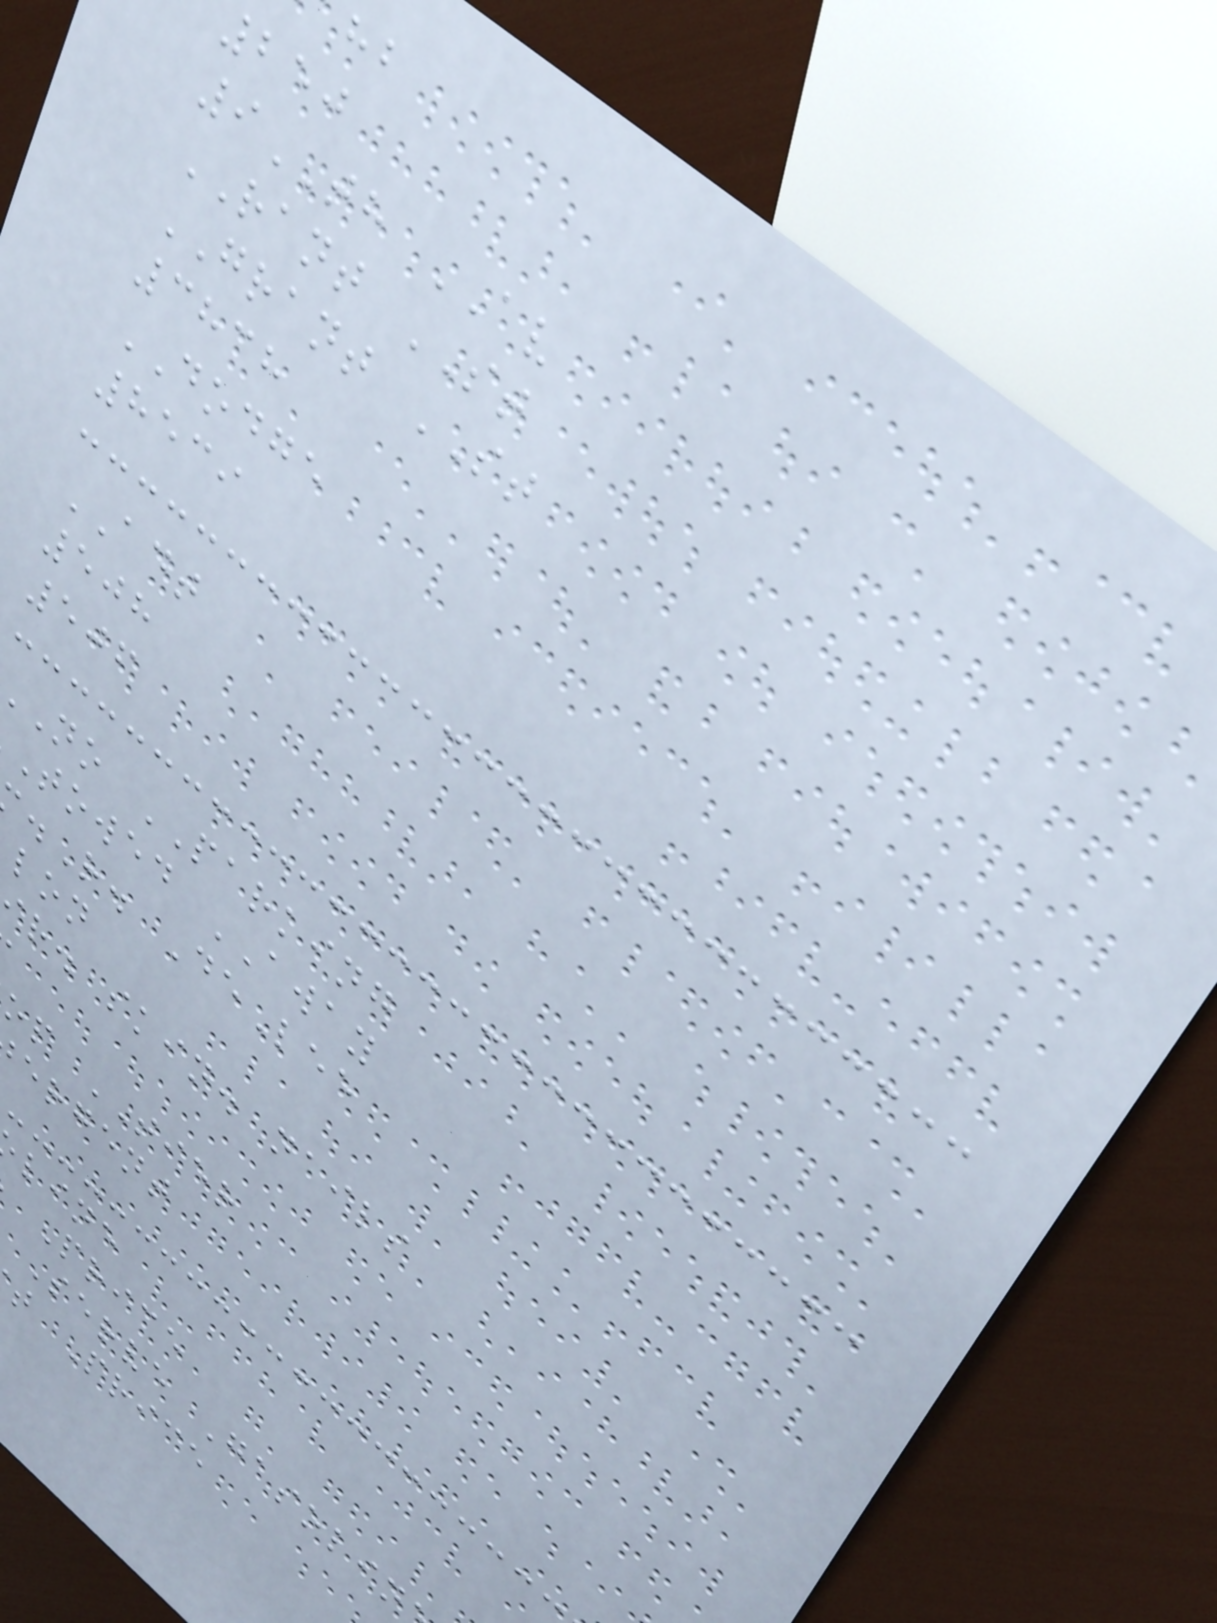250
9TH AV
RANT ST
GRANT ST
3838
DODGE
8539
ADT
508
506
no PARKING
towed AWAY
.R. DeLee
r. skin. nails
op TIER
ergent
line
Price
Serve Gasolin
t Price
